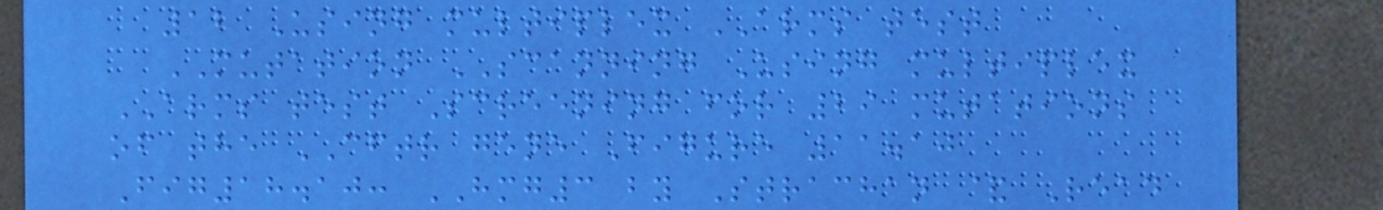12 Using multiplex ARMS test
MUTATION SCANNING Using multiplex
ARMS test Screening for 29 mutations
of the CFTR gene Figure 11.10
Fig18.10: HMG3 by Strachan & Read
